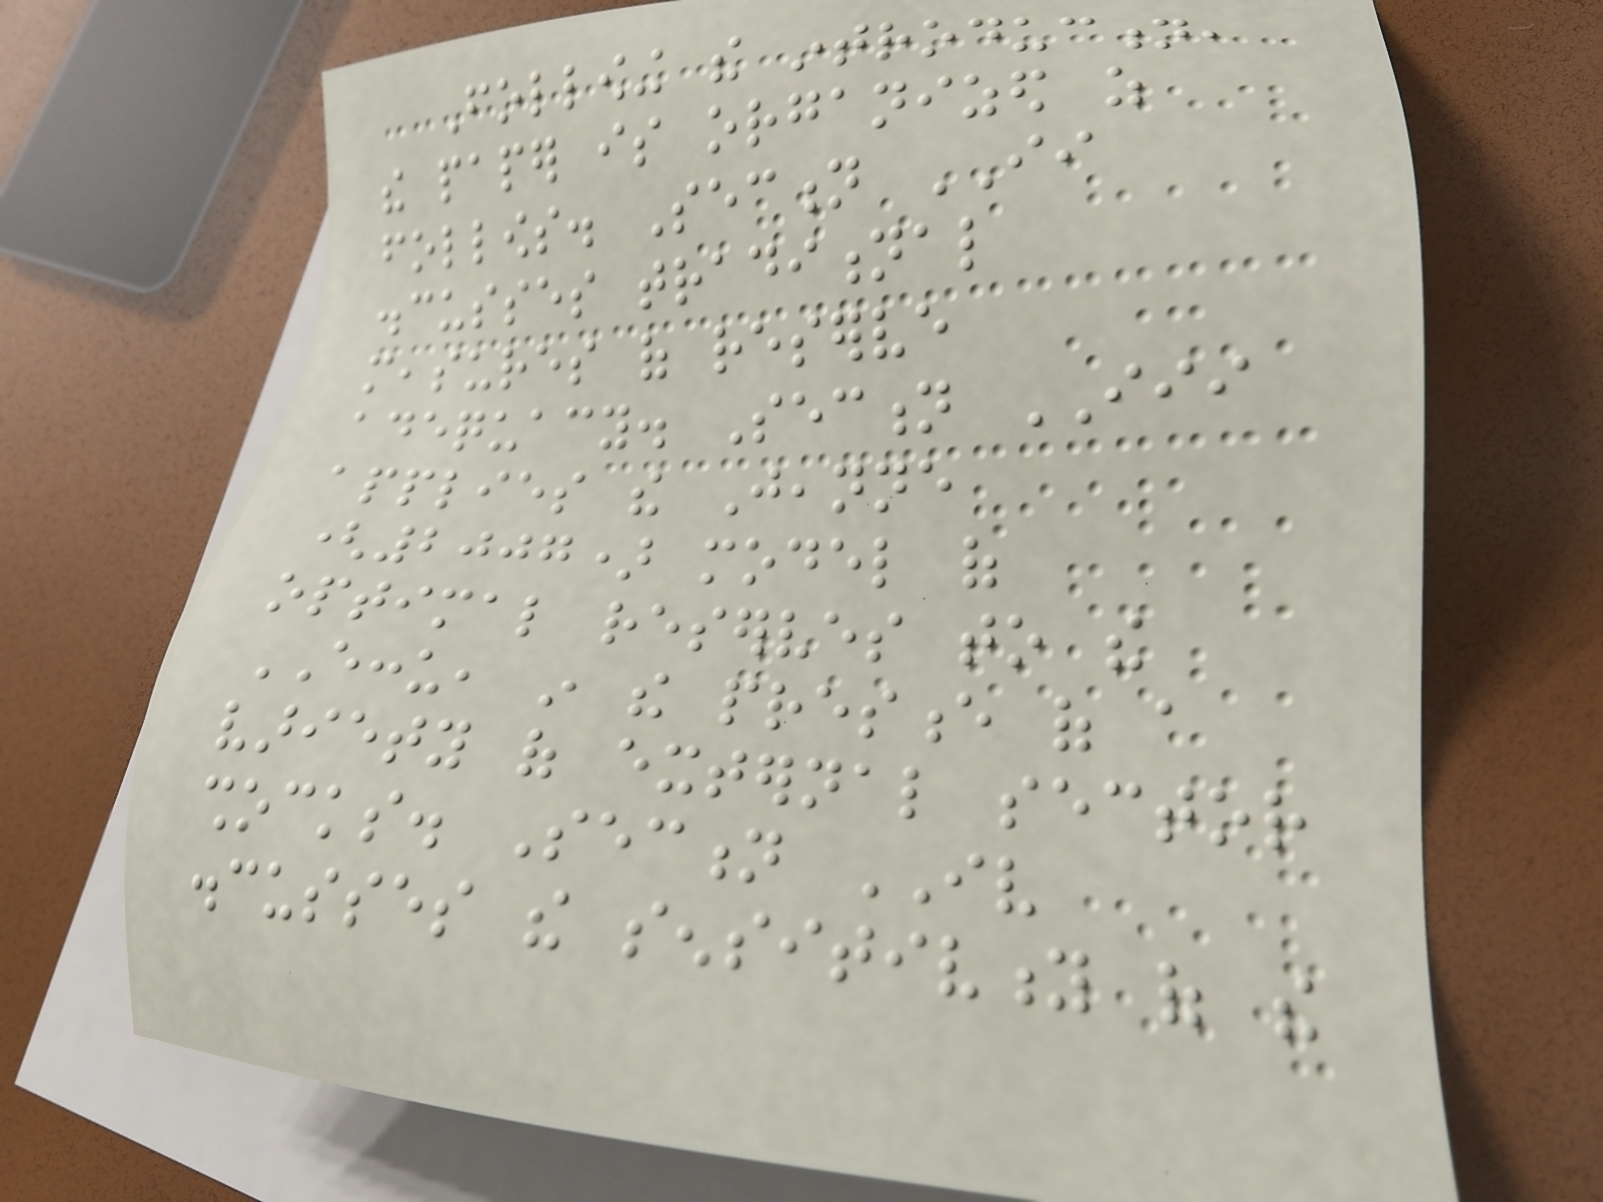Following the introduction,
the paper is organized as
follows. Section II
discusses traditional
measures of reserve
adequacy. Section III
applies the Jeanne
(2007) model of
optimal reserves to the
ECCU, in the presence of a
variety of external sector
shocks. Section IV
discusses the sensitivity of the
